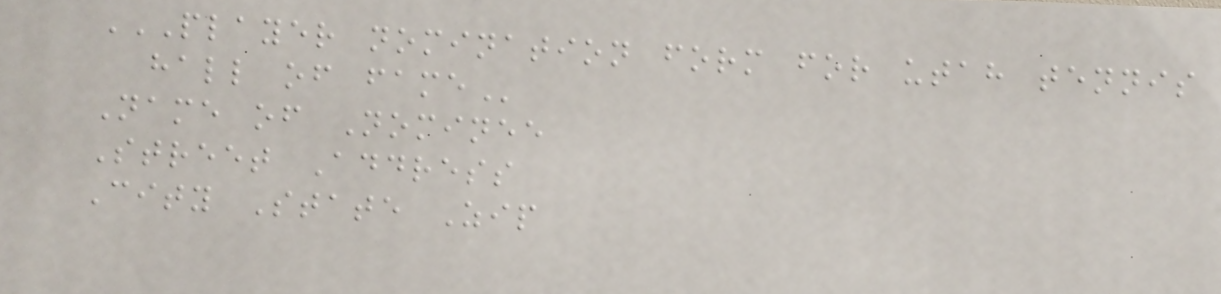PLAYER NOMINATION FORM FOR UTAH TENNIS
HALL OF FAME
Name of Nominee
Street Address
City State Zip
